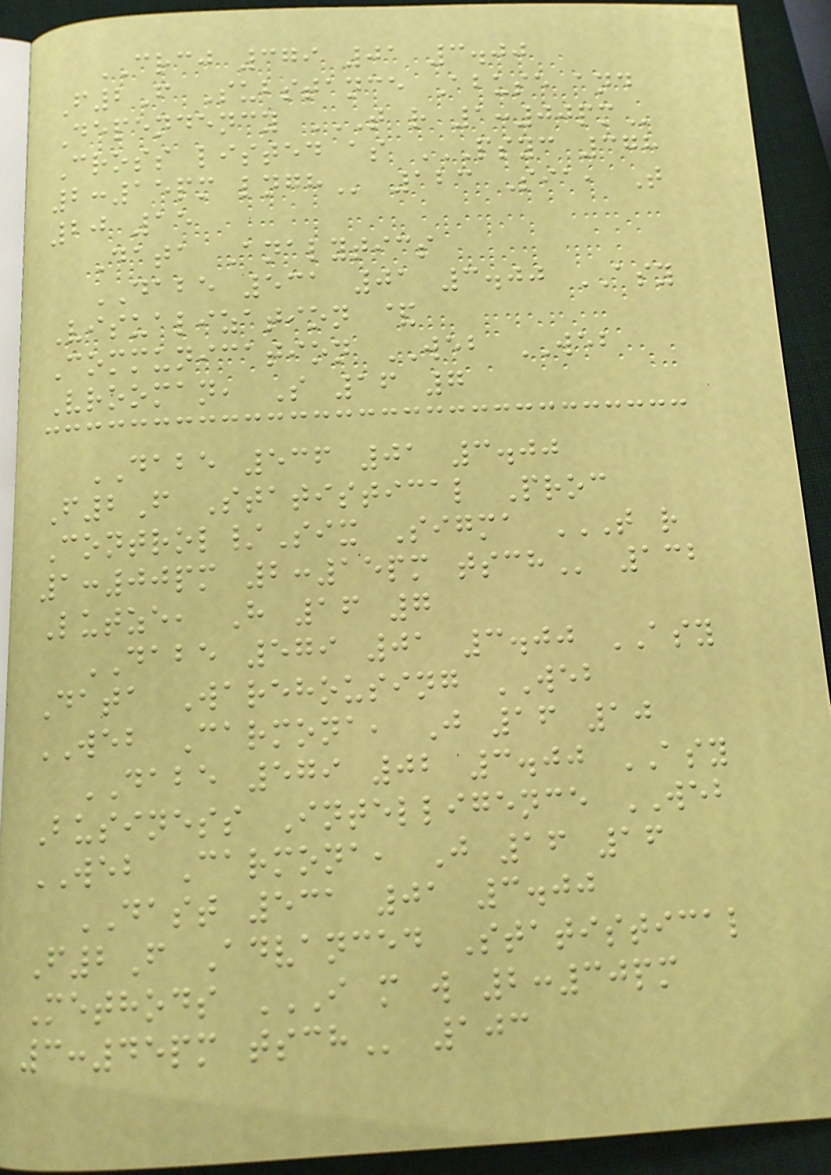CRCJ 379 01 3.00
F2F Substance Abuse and
Dependency T R 1:00PM
Cross listed as PSYC 378
2:15PM LNGH 123 Sia, T
20 15
Data Analytics
DABE 531 01 3.00 ASY
Visualization &
Communication WEB WEB
Vrooman, S 16 7
DABE 536 01 3.00
F2F Statistical Proc
Control/Six Sigma T R
1:00PM 2:15PM TSCH 132
Lutze, H 16 7
DABE 579 01 3.00 ASY
Data Warehousing WEB
WEB Carmona, J 16 10
DABE 579 02 3.00 ASY
Business Intelligence WEB
WEB Carmona, J 16 16
DAST 531 01 3.00
F2F Advanced Statistical
Methods I M W 2:30PM
3:45PM TSCH 103
